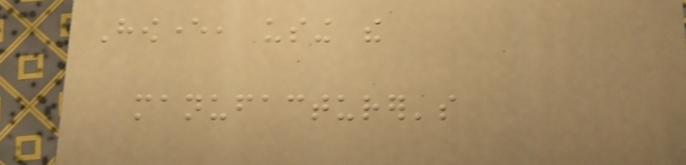However, using the
manufacturer's
